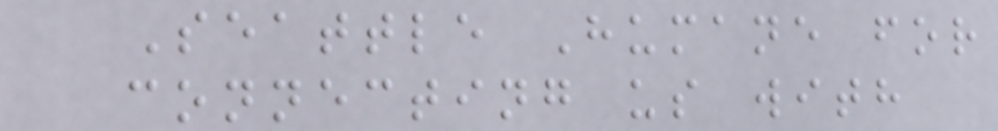Seattle Humane for
connecting us with
